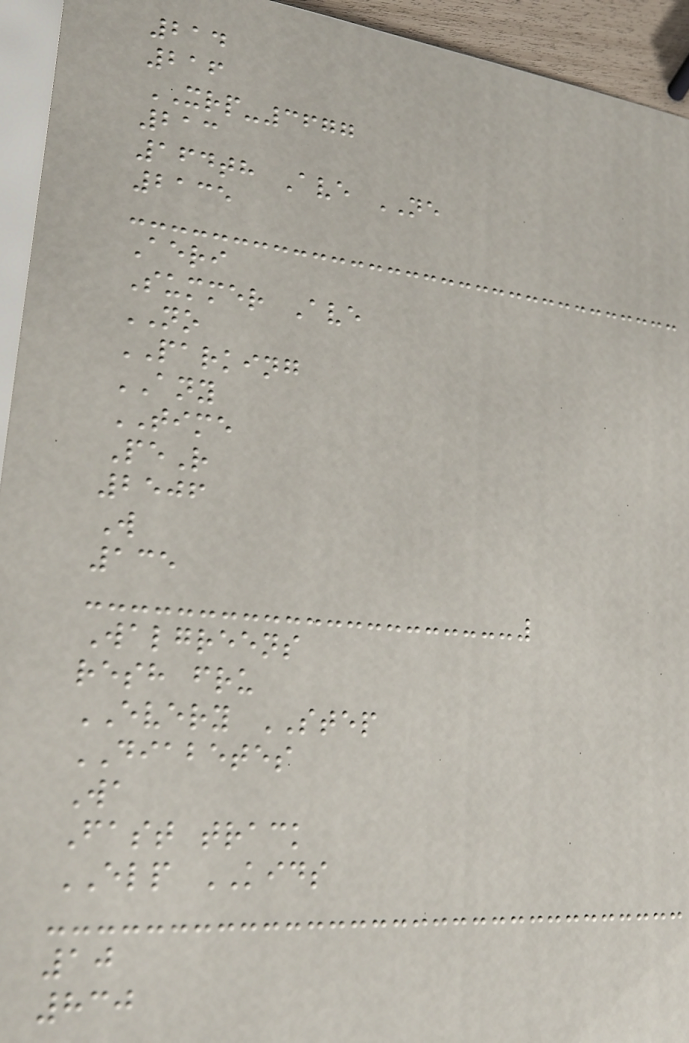214
216
XRP-3677
213
164th Ave NE
2135
Aeri
Summer Ave
NO
PARKING
ANY
TIME
PeR
2506
W
135
Walgreens
resh fru
EVERY STEP
DIABETES
Wa
Fast track
ELP KIDS
10
830
